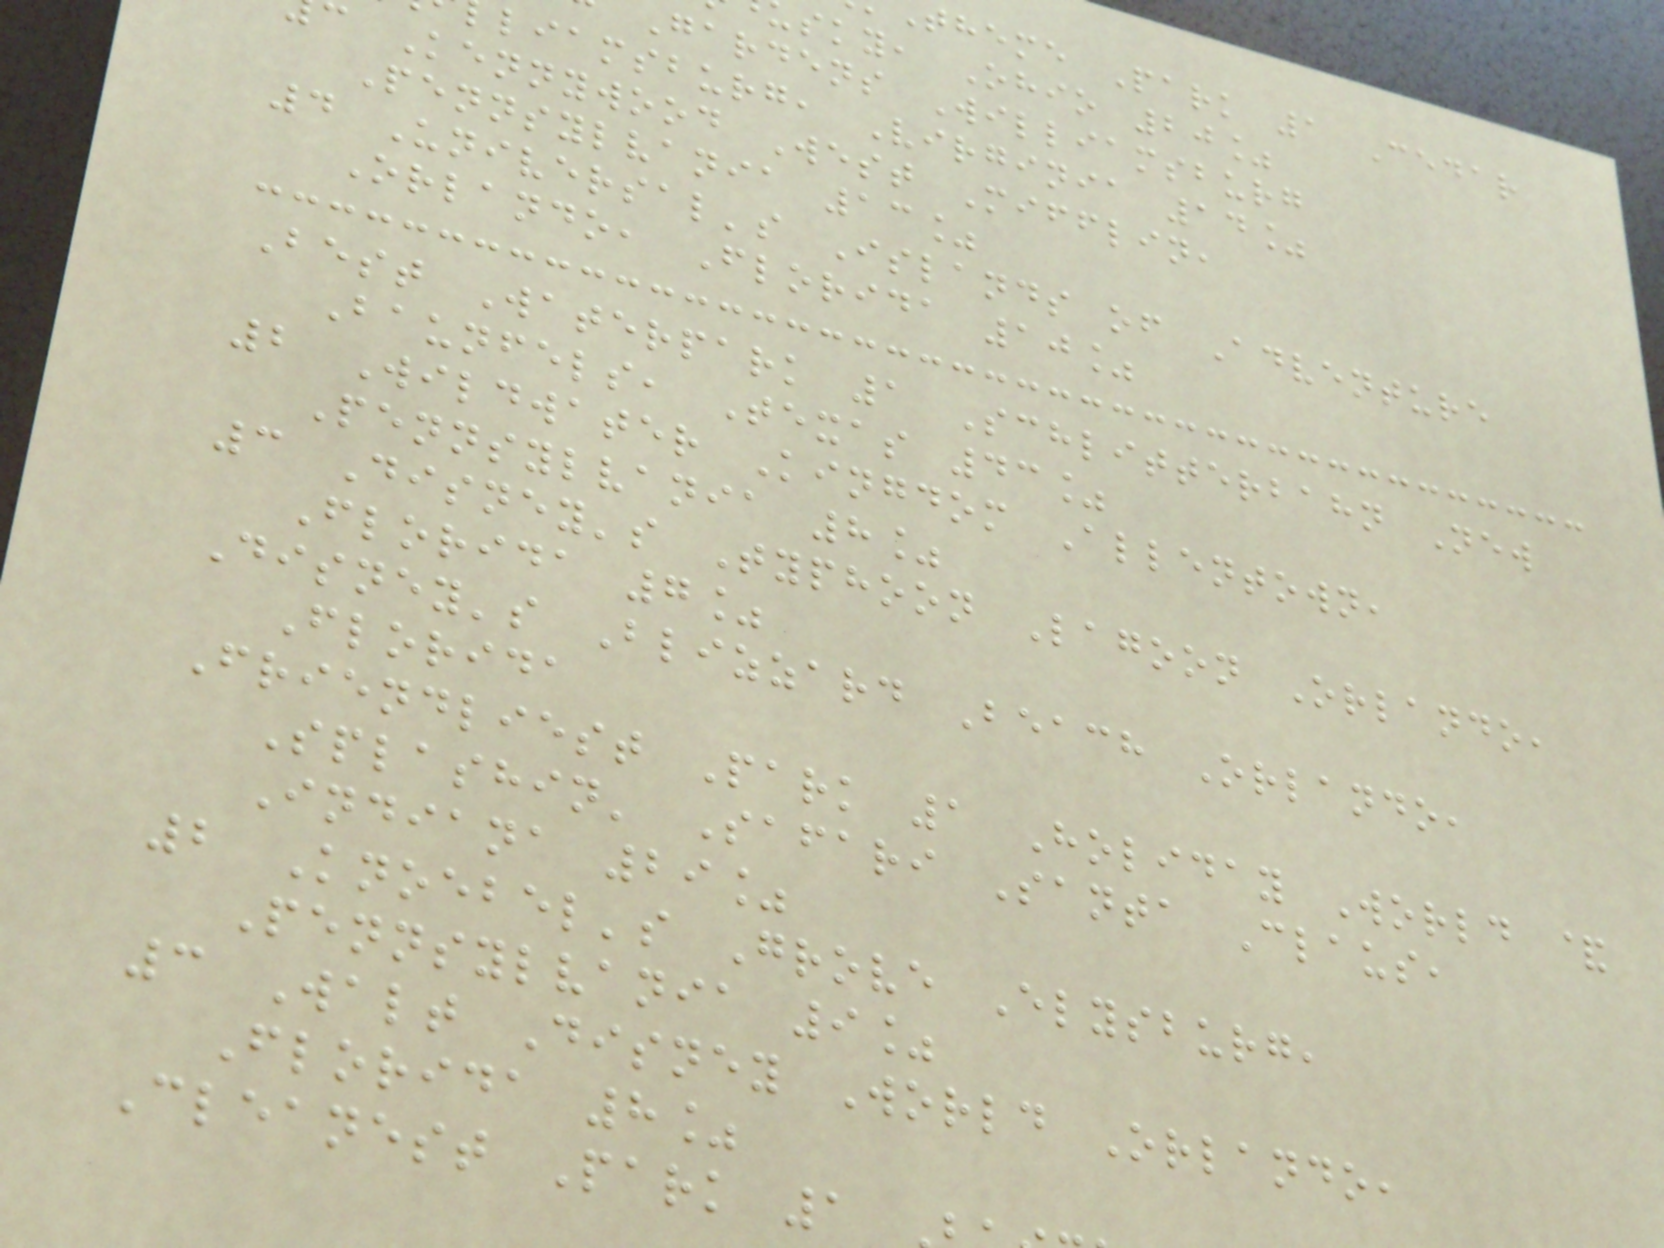theme Park 1 Cedar
sky, Ohio 20%
Gardens Williamsburg
liamsburg, Virginia 14%
c Kennywood West Mifflin,
Pennsylvania 13%
4 Universal's Islands of Adventure
Orlando, Florida 10%
Best Waterpark 1 Schlitterbahn New
Baunfels, Texas 43%
2 Wildwater Kingdom Allentown,
Pennsylvania 8%
3 Disney's Typhoon Lagoon Orlando,
Florida 7%
Disney's Blizzard Beach Orlando,
Florida
Friendliest Park 1 Holiday World &
Splashin' Safari Santa Claus,
Indiana 29%
2 Knoebel's Grove Elysburg,
Pennsylvania 9%
3 Walt Disney World Orlando,
Florida 8%
Cleanest Park 1
